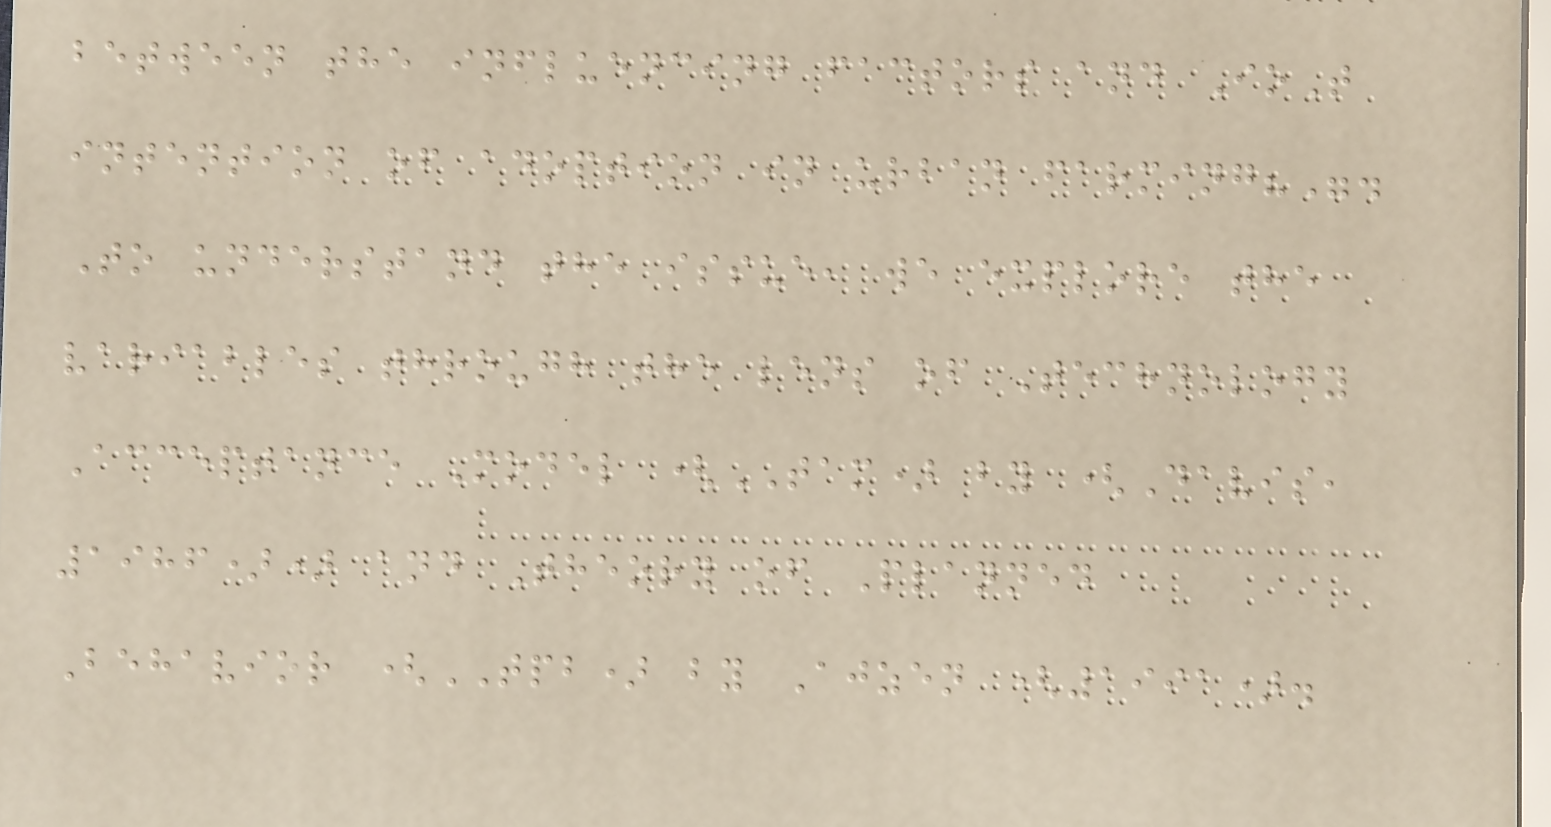between the influencing factors and IoT
intention of adoption in urban farming?".
To understand the issue, we explore the
variables through the lens of Technology
Acceptance Model (TAM) by (Davis,
1986)) and Theory of Planned
Behavior (TPB) by Ajzen (1991).
